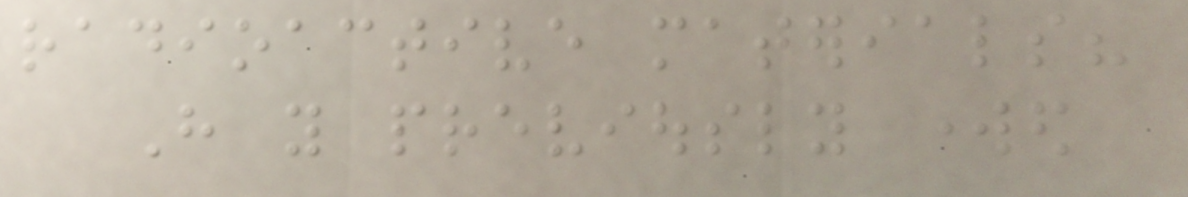radioactive materials?
Have you previously worked
